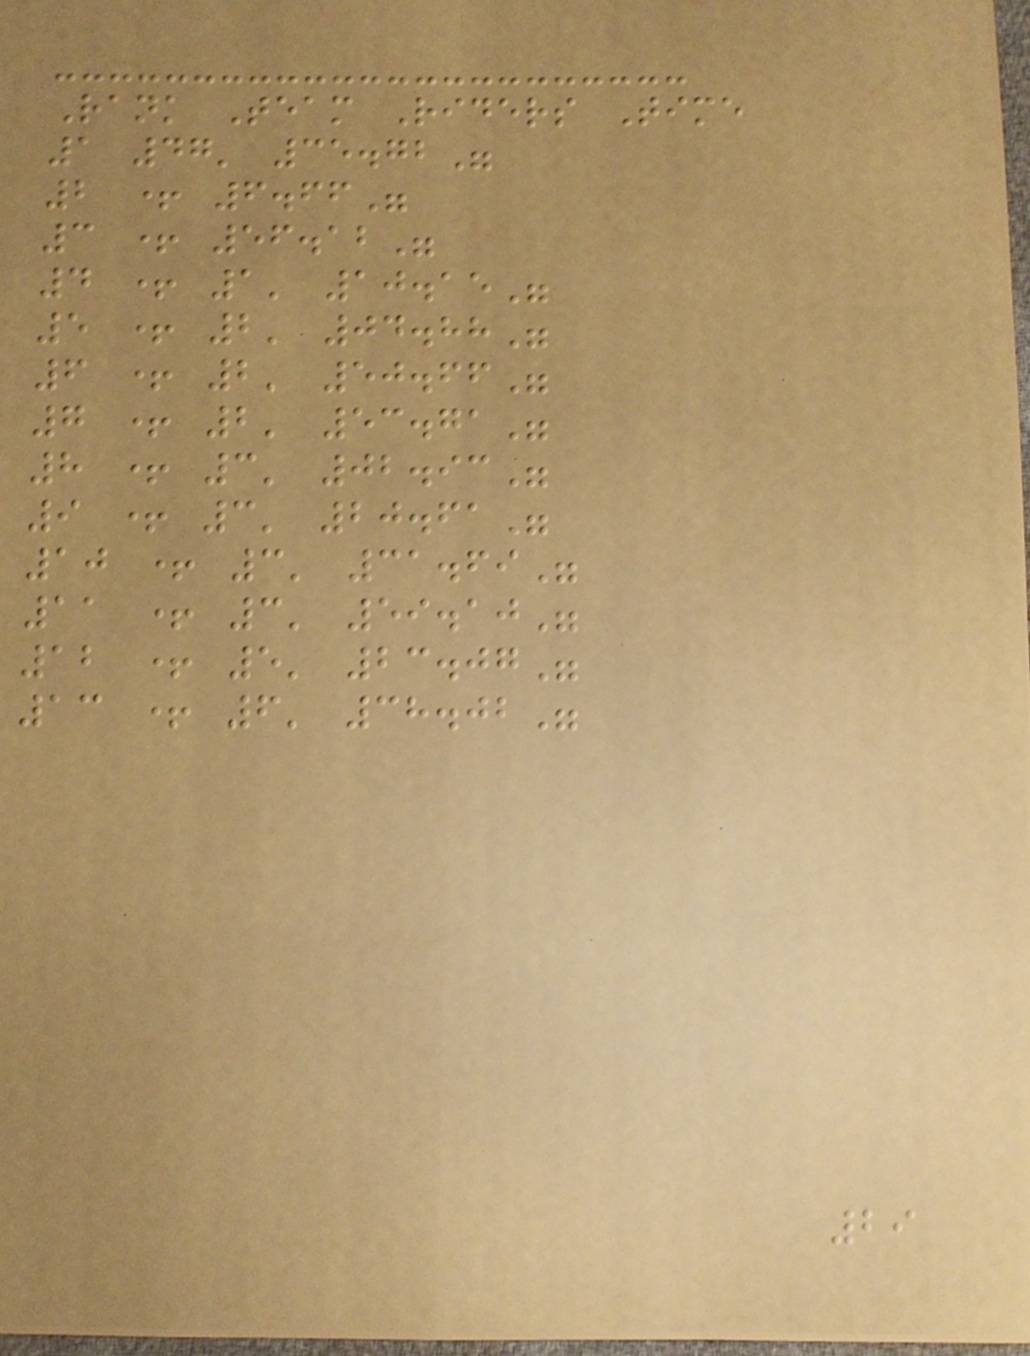Rank Team Riders Time
1 47' 35.72"
2 + 6.66"
3 + 56.12"
4 + 1' 10.15"
5 + 2' 04.88"
6 + 2' 50.66"
7 + 2' 53.71"
8 + 3' 02.93"
9 + 3' 20.61"
10 + 3' 31.69"
11 + 3' 59.10"
12 + 5' 23.07"
13 + 6' 38.02"
29
